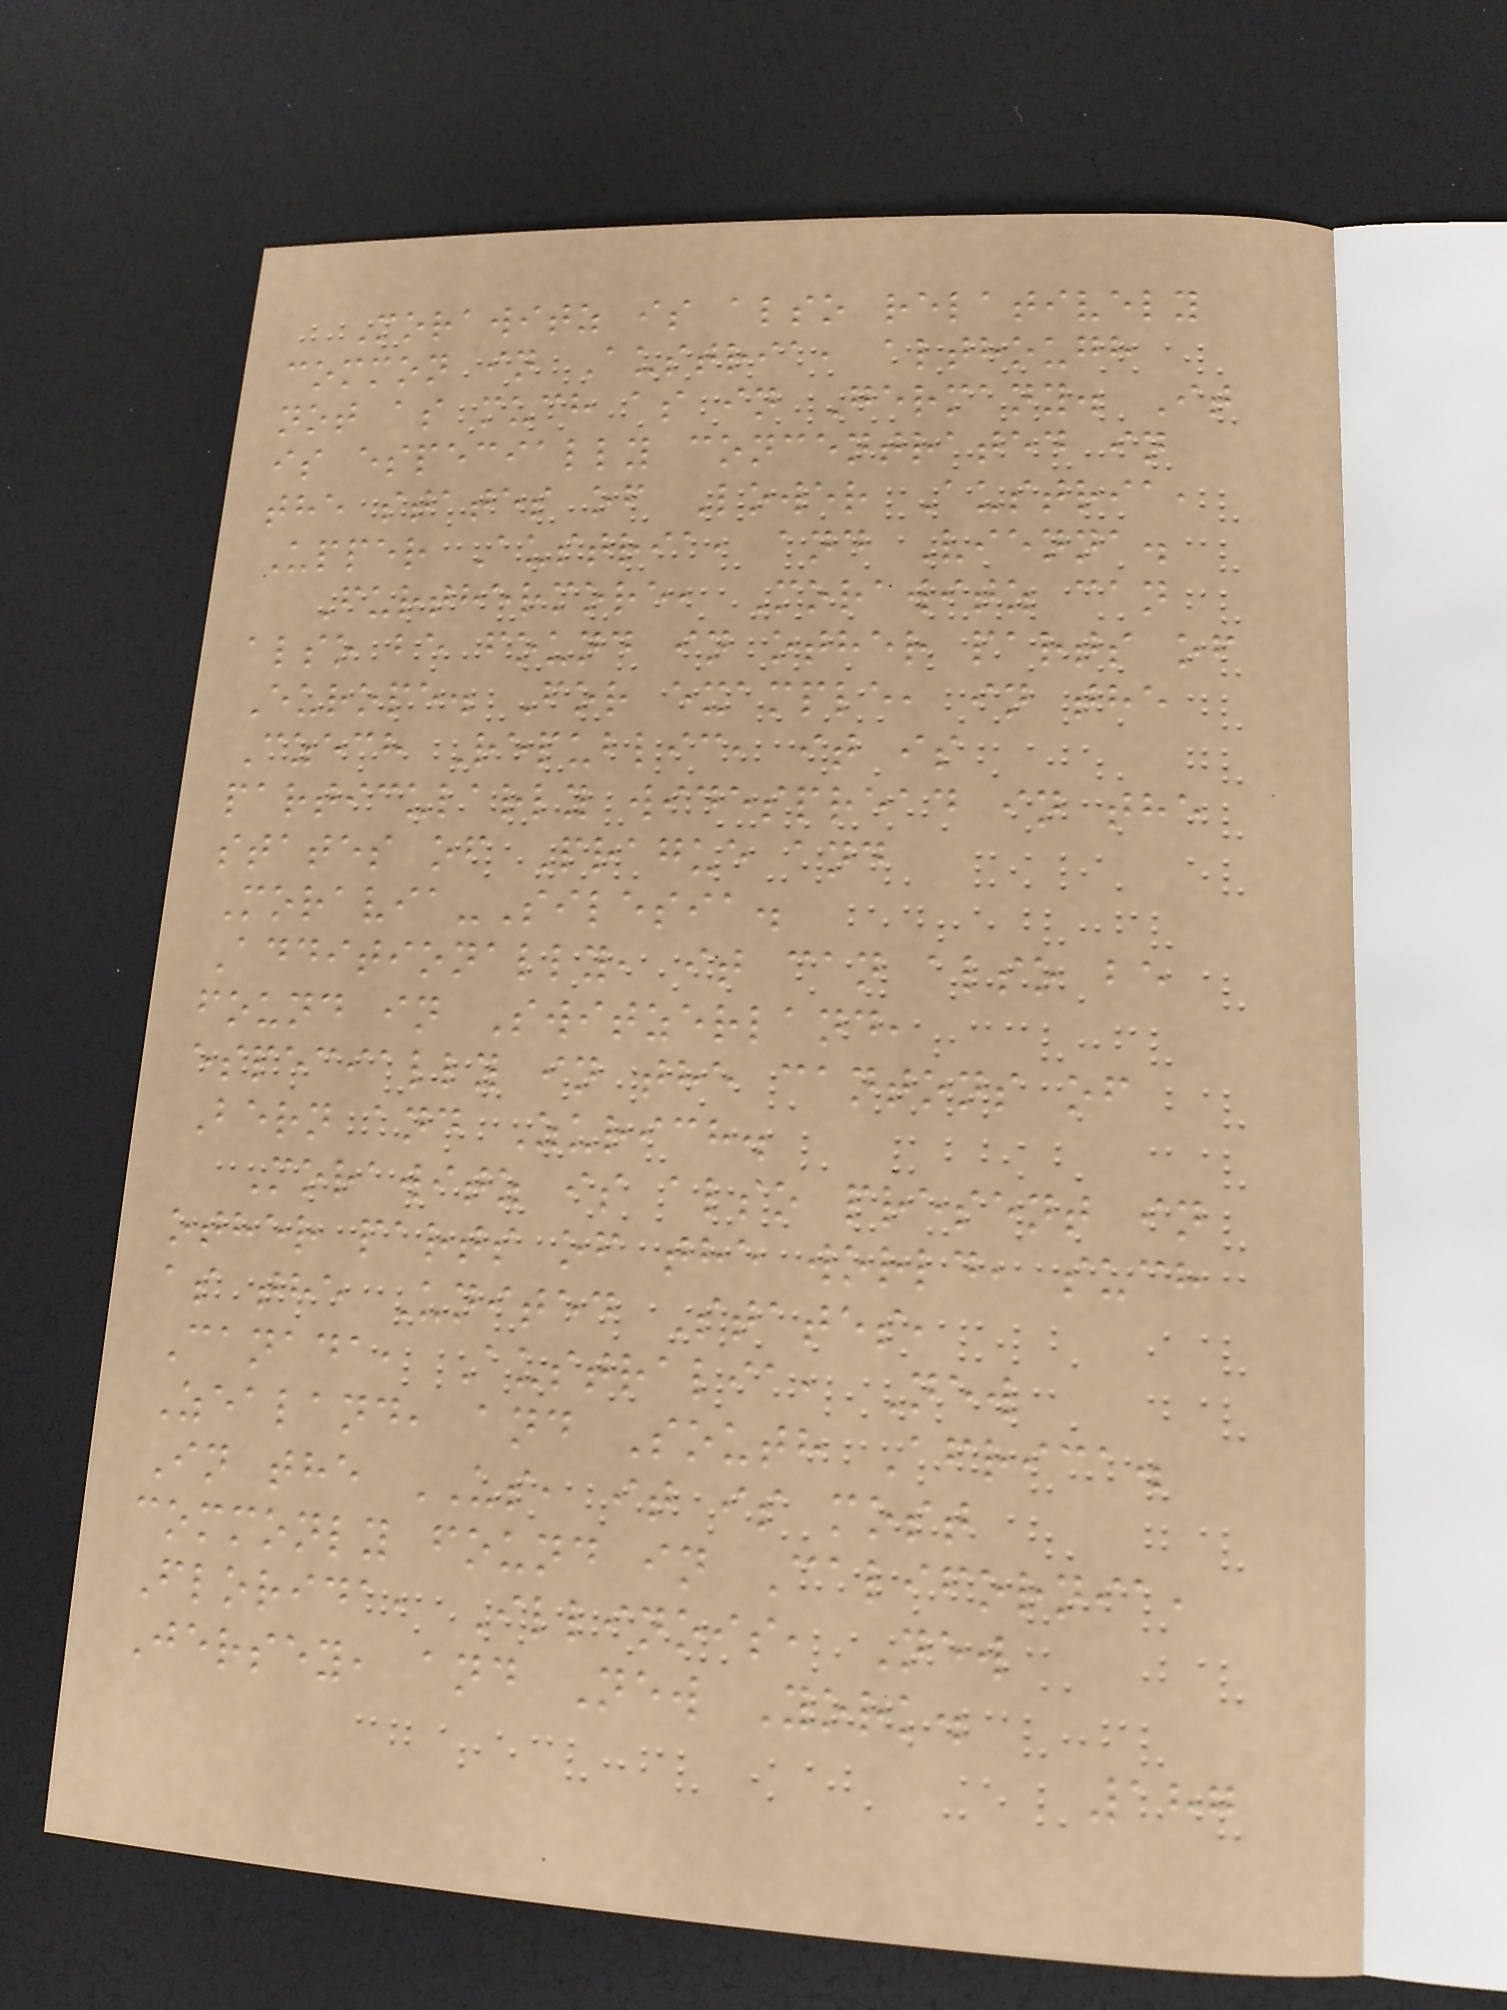Morawitz is also relatively
common in Austria, although
not as much as in Germany. It
is especially concentrated in
the states of Lower Austria,
Upper Austria, and Vienna.
Furthermore, Morawitz can
also be found in other parts of
Europe. For example, in the
Czech Republic, it is
particularly widespread in the
states of Prague and
Moravia-Silesia.
Additionally, it can also be
found in Switzerland,
especially in the cantons of
Bern and Zurich.
Morawitz is also present in
other parts of the world, such
as the United States,
Canada, Australia, New
Zealand, and South Africa.
In the US, it is most
commonly found in California,
Florida, Illinois, New
Jersey, and New York.
187
